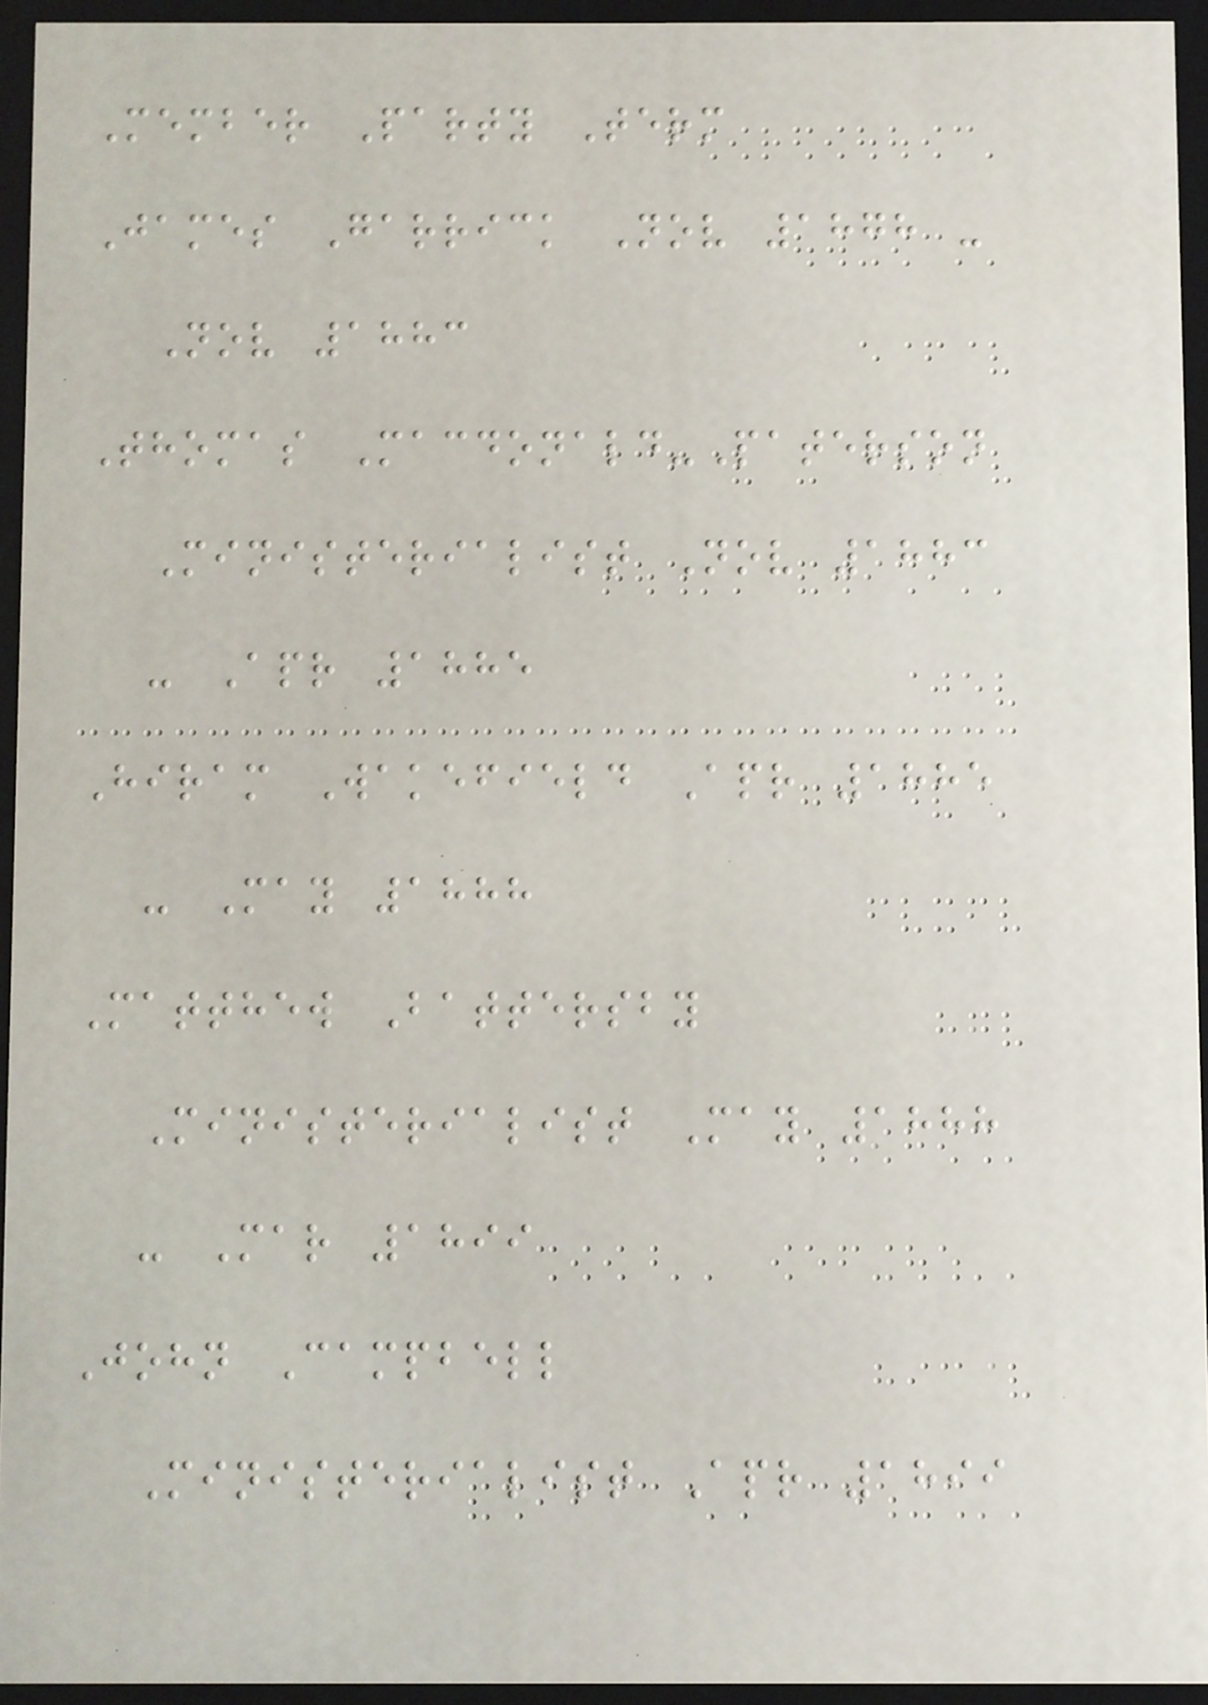Member Party Term
James Garrick Nov 1878 -
Nov 1883
Thomas Macdonald-Paterson
Ministerialist Nov 1883
- Apr 1885
Hiram Wakefield Apr 1885
- May 1888
Matthew Battersby
Ministerialist May 1888
- Mar 1899
John Campbell
Ministerialist Apr 1899
